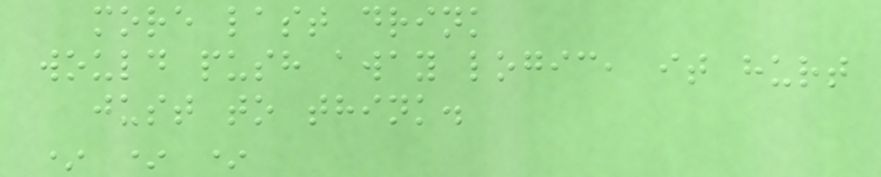more last drink
would push away logic, it hurt
just to think.
* * *
